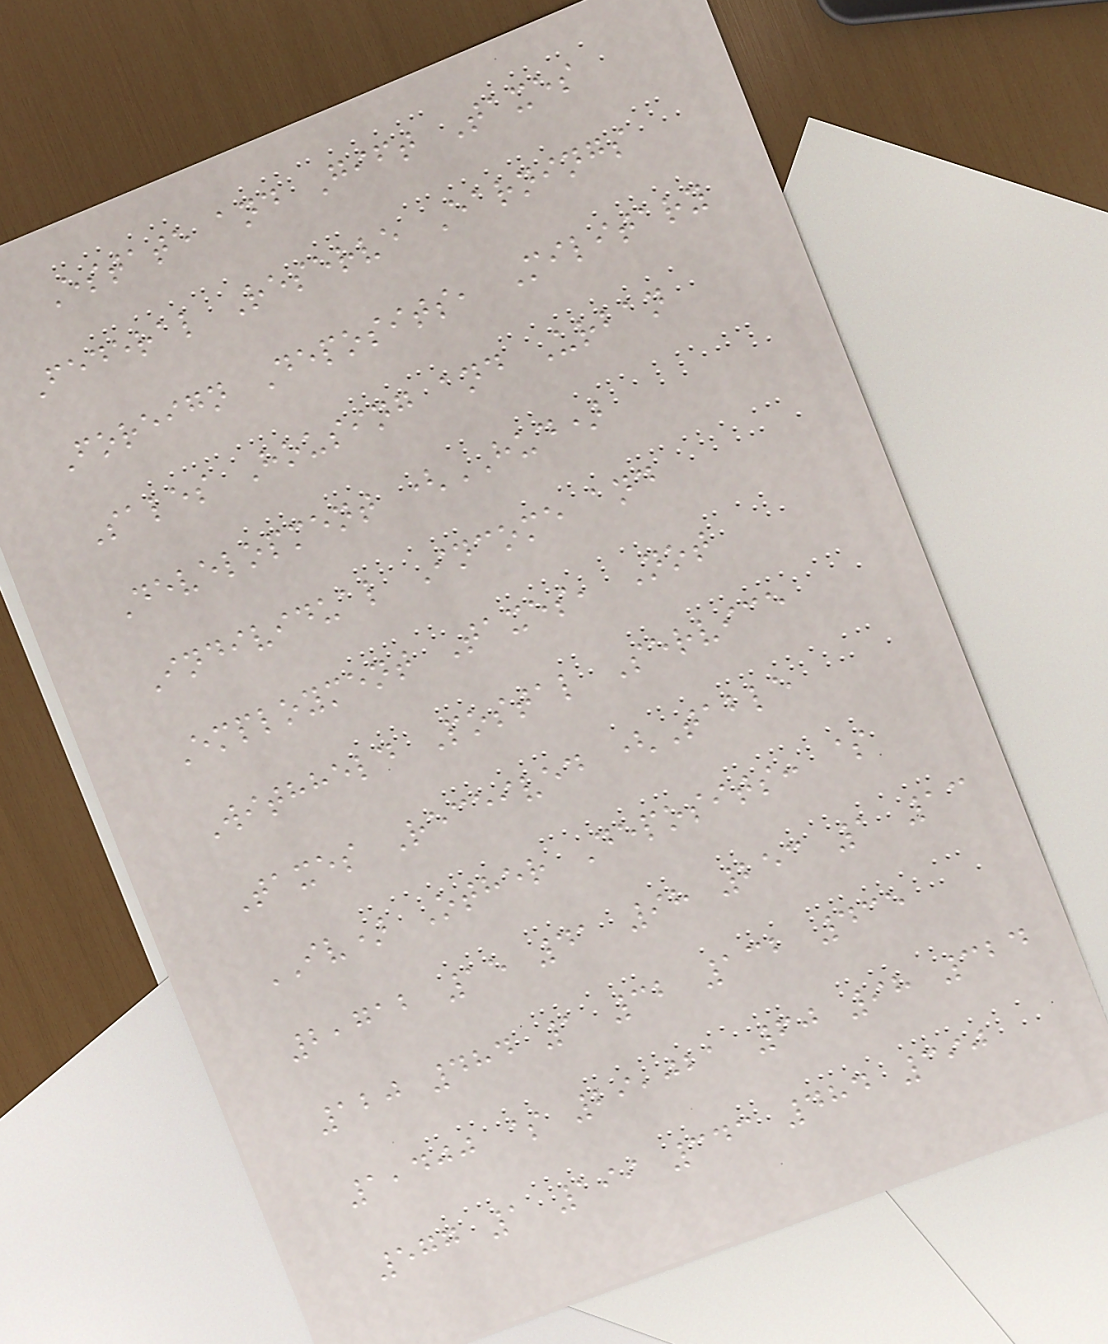Estate and Gift Taxes
Federal Reserve Earnings
Foreign Deposits, Military
Sales Housing and Urban
Development (HUD)
Individual Income and
Employment Taxes, Not
Withheld Postal Service
Taxes Received (Table
IV) Other Deposits: $
2,712 15 41 98 253 1 13
120 484 1 32 132 435
1,400 $ 29,021 60 98 324
577 1 199 343 484 390
